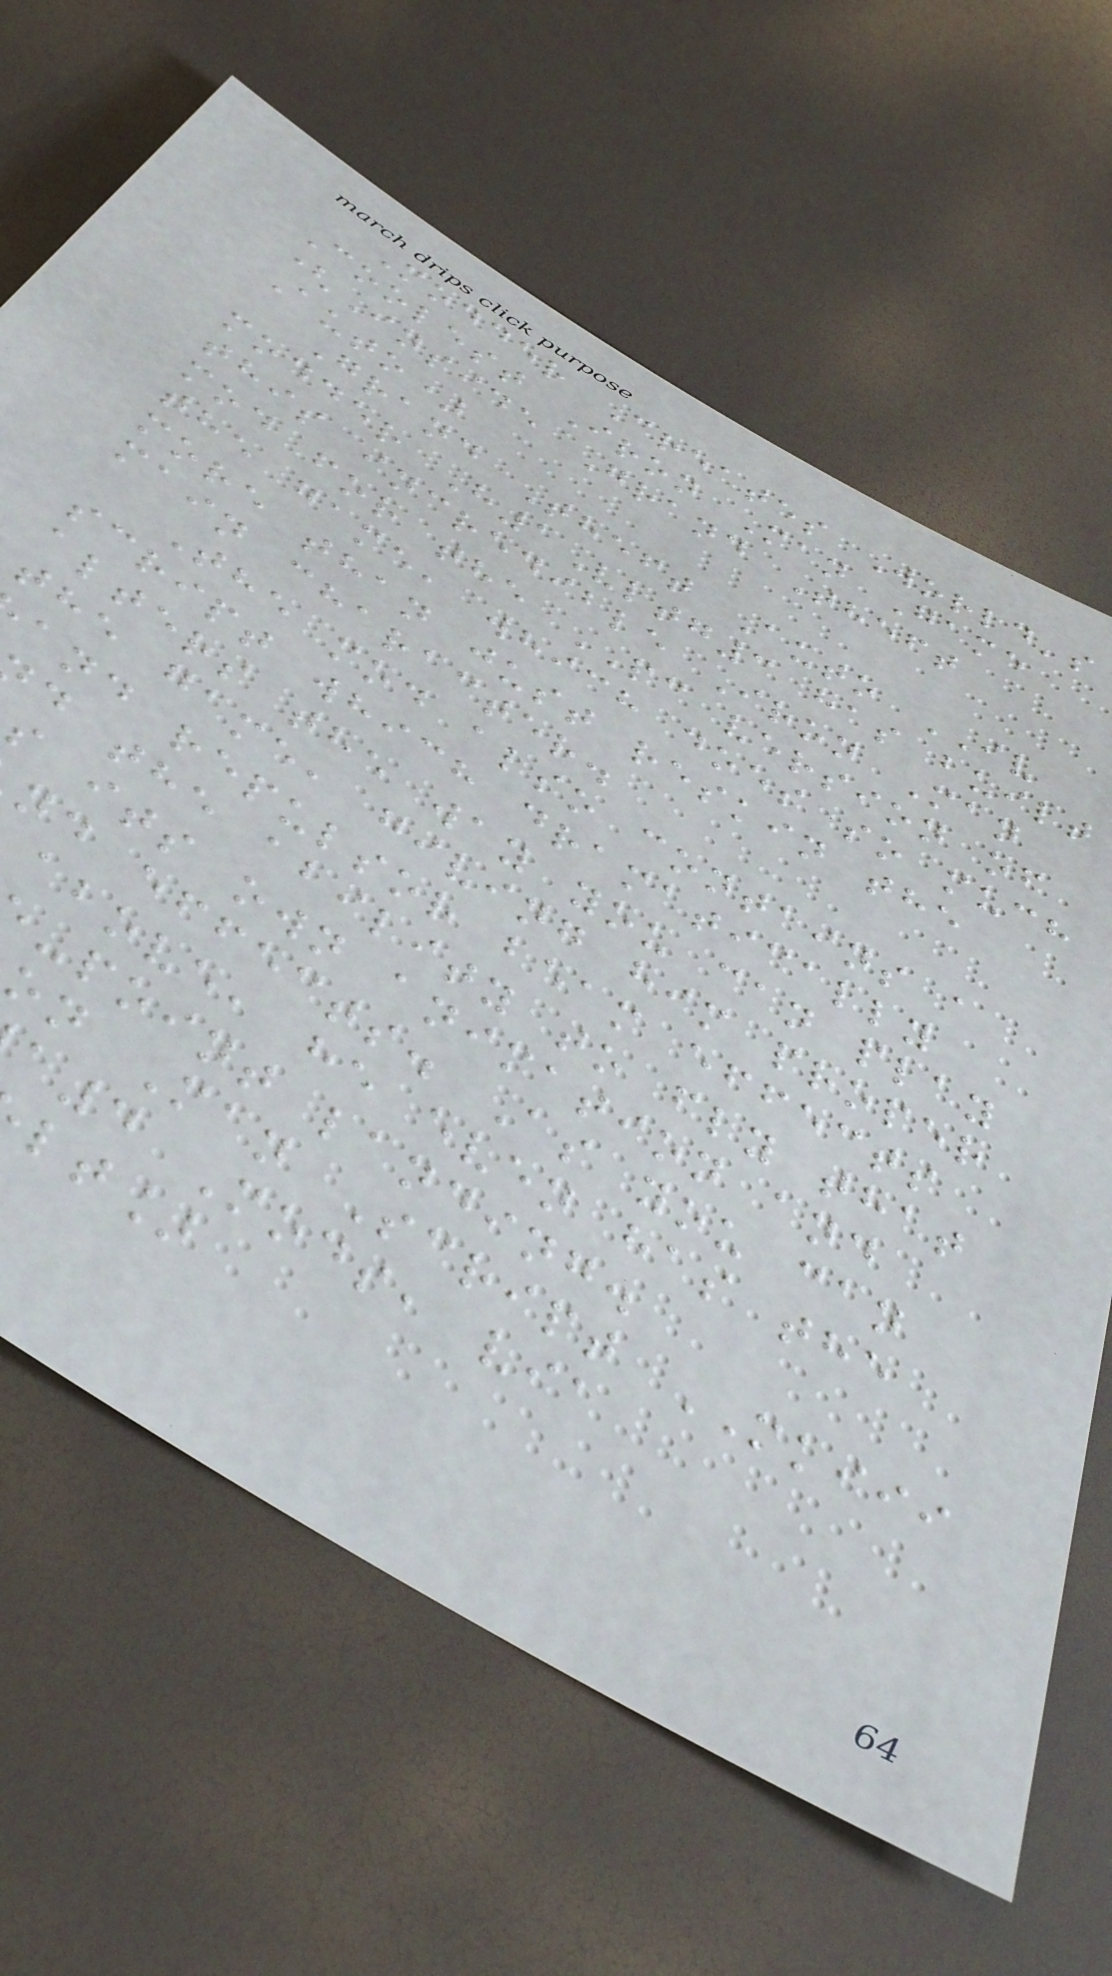Modder Creates World's
Coolest Iron Man Game
(Inside Grand Theft
Auto)
Grand Theft Auto IV
modder H1Vltg3 has built
this incredible Iron Man
mod for the PC version of
the game, which does so much
more than just reskin the
main character.
The mod also contains a
script which dramatically
alters the way you can play
the game, giving him proper
and repulsor beam effects
d the ability to fly that
s its own animation and
nd effects. As you can
above, he even has the
-point landing.
on Man Script MKIII
a4 Mods, via
lt]
